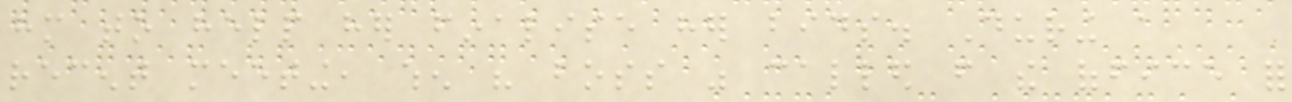him to help her finalise her bids. During a
recent meeting, when his boss was called from the office for
